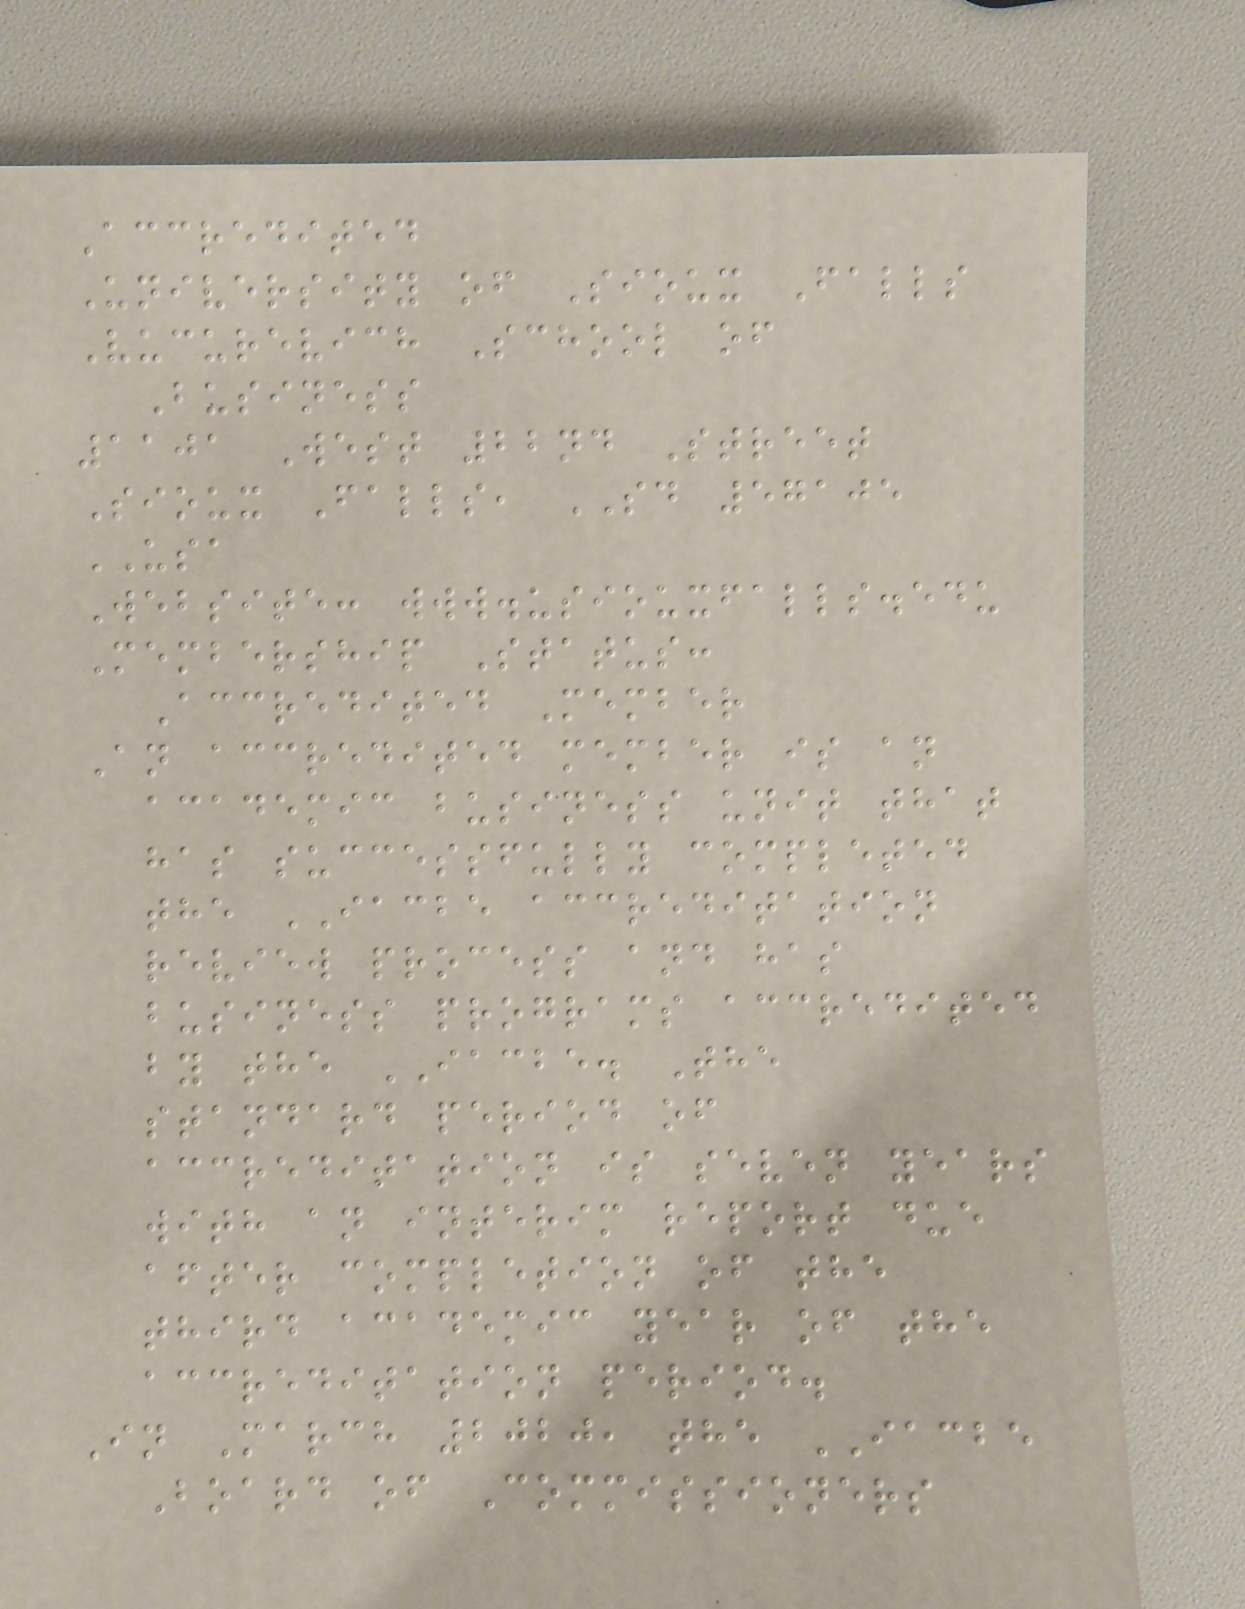Accredited
University of Sioux Falls
Vucurevich School of
Business
1101 West 22nd Street
Sioux Falls, SD 57105
USA
Website: www.usiouxfalls.edu
Membership Status:
Accredited Member
An accredited member is an
academic business unit that
has successfully completed
the IACBE accreditation
review process and has
business programs accredited
by the IACBE. The
standard period of
accreditation is seven years
with an interim report due
after completion of the
third academic year of the
accreditation period.
In March 2020, the IACBE
Board of Commissioners
